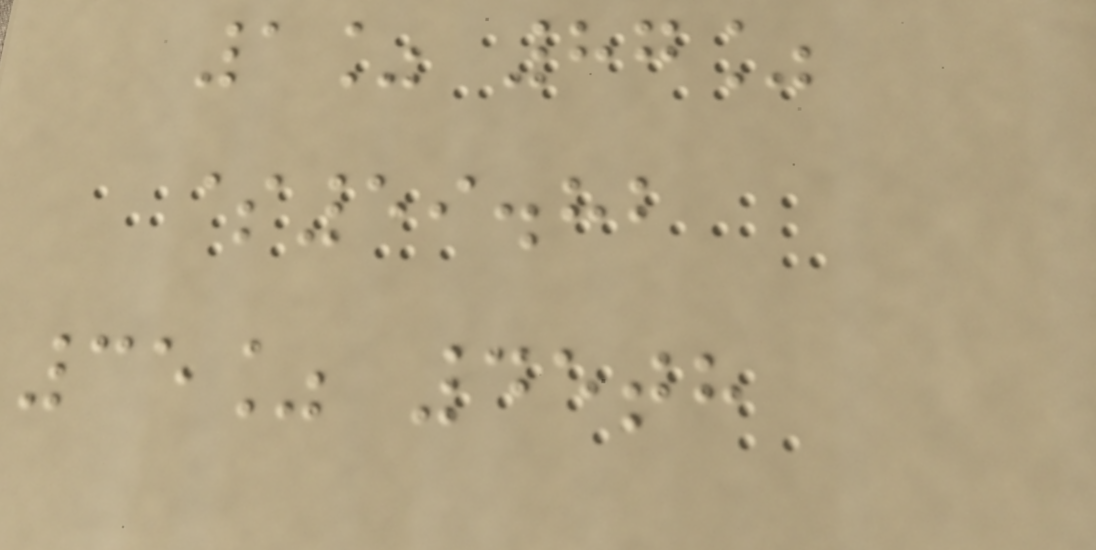1% 87%
$59.82
35% 45th
